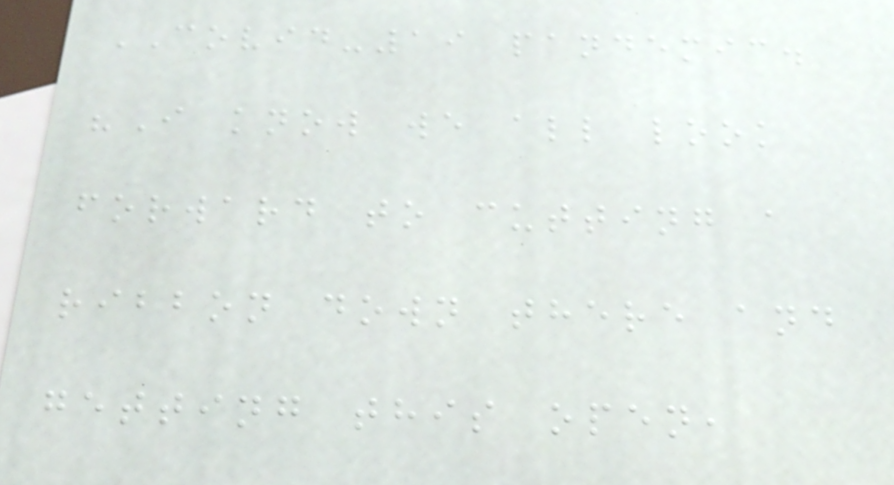COVID-19 pandemic.
"I know we all look
forward to cutting a
ribbon down there and
getting this open,
